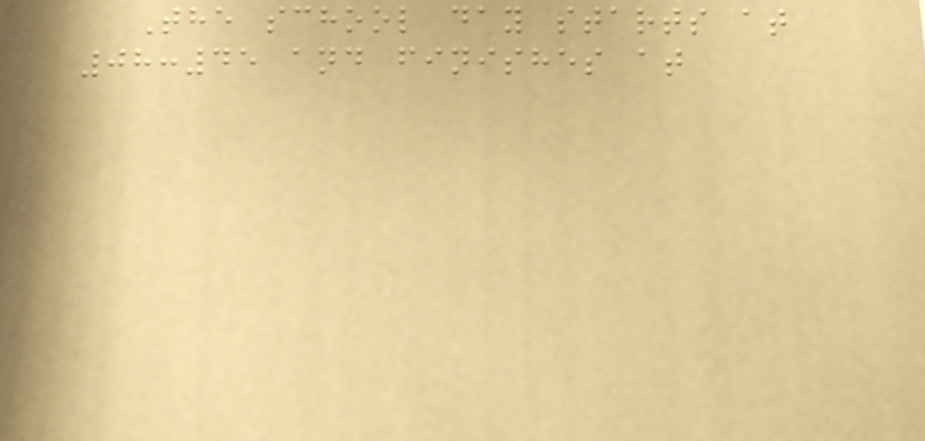The school day starts at
08:45 and finishes at
